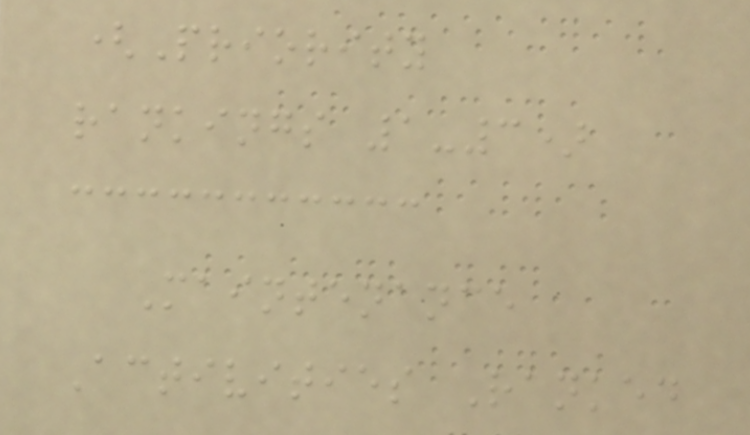(Priority
rankings 1-3)
Maintenance
Activities Ranked
